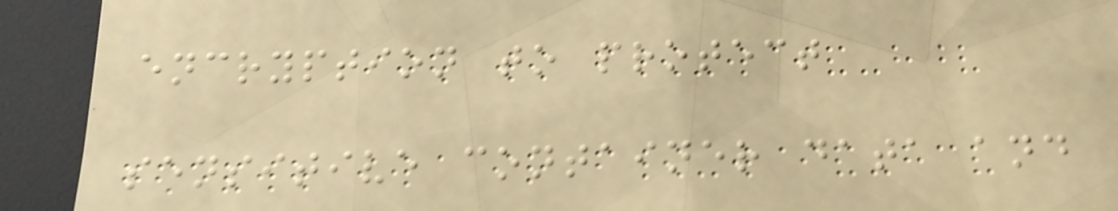encryption to protect
sensitive container data and
